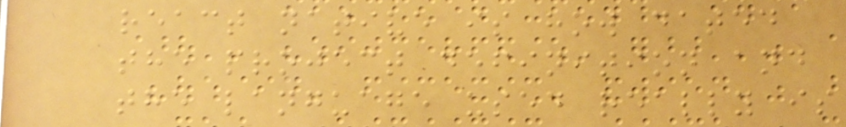react native is how dated
the project definition and
the language used really is
